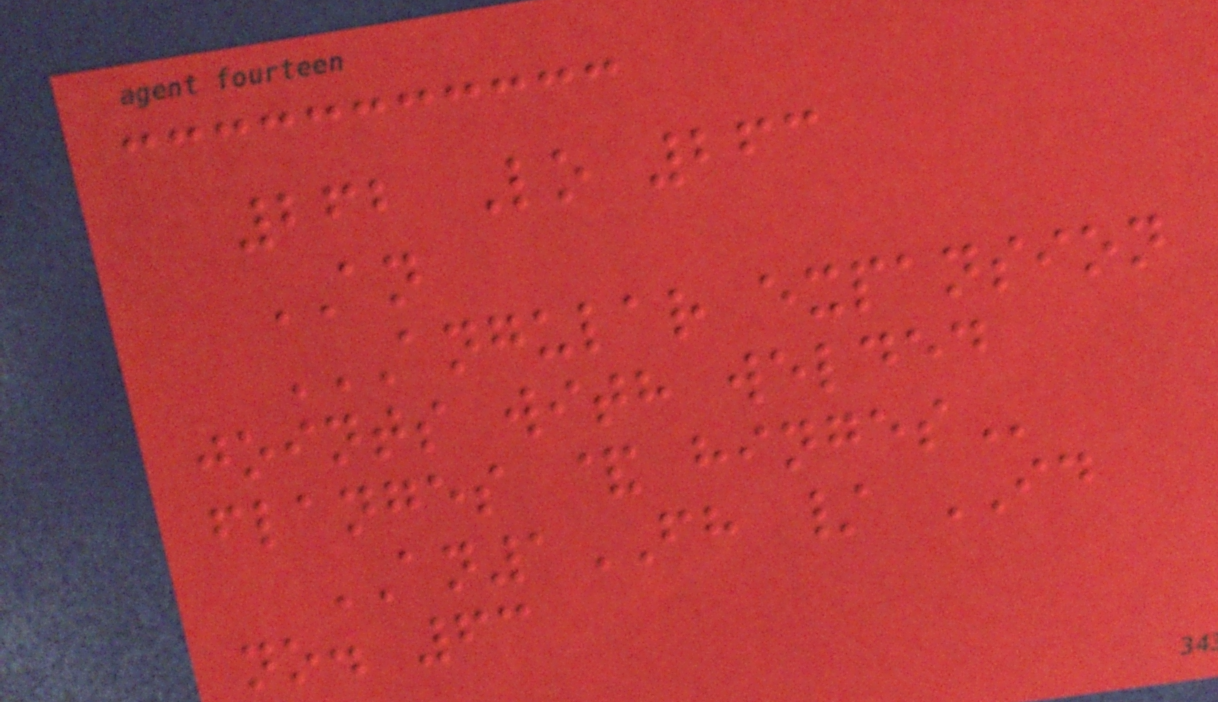262 Lo 263
AN
ANGULAR EXPANSION
JOINTS WITH WELDED
FLANGES & HINGES
AN1FH / ID
no. 63
